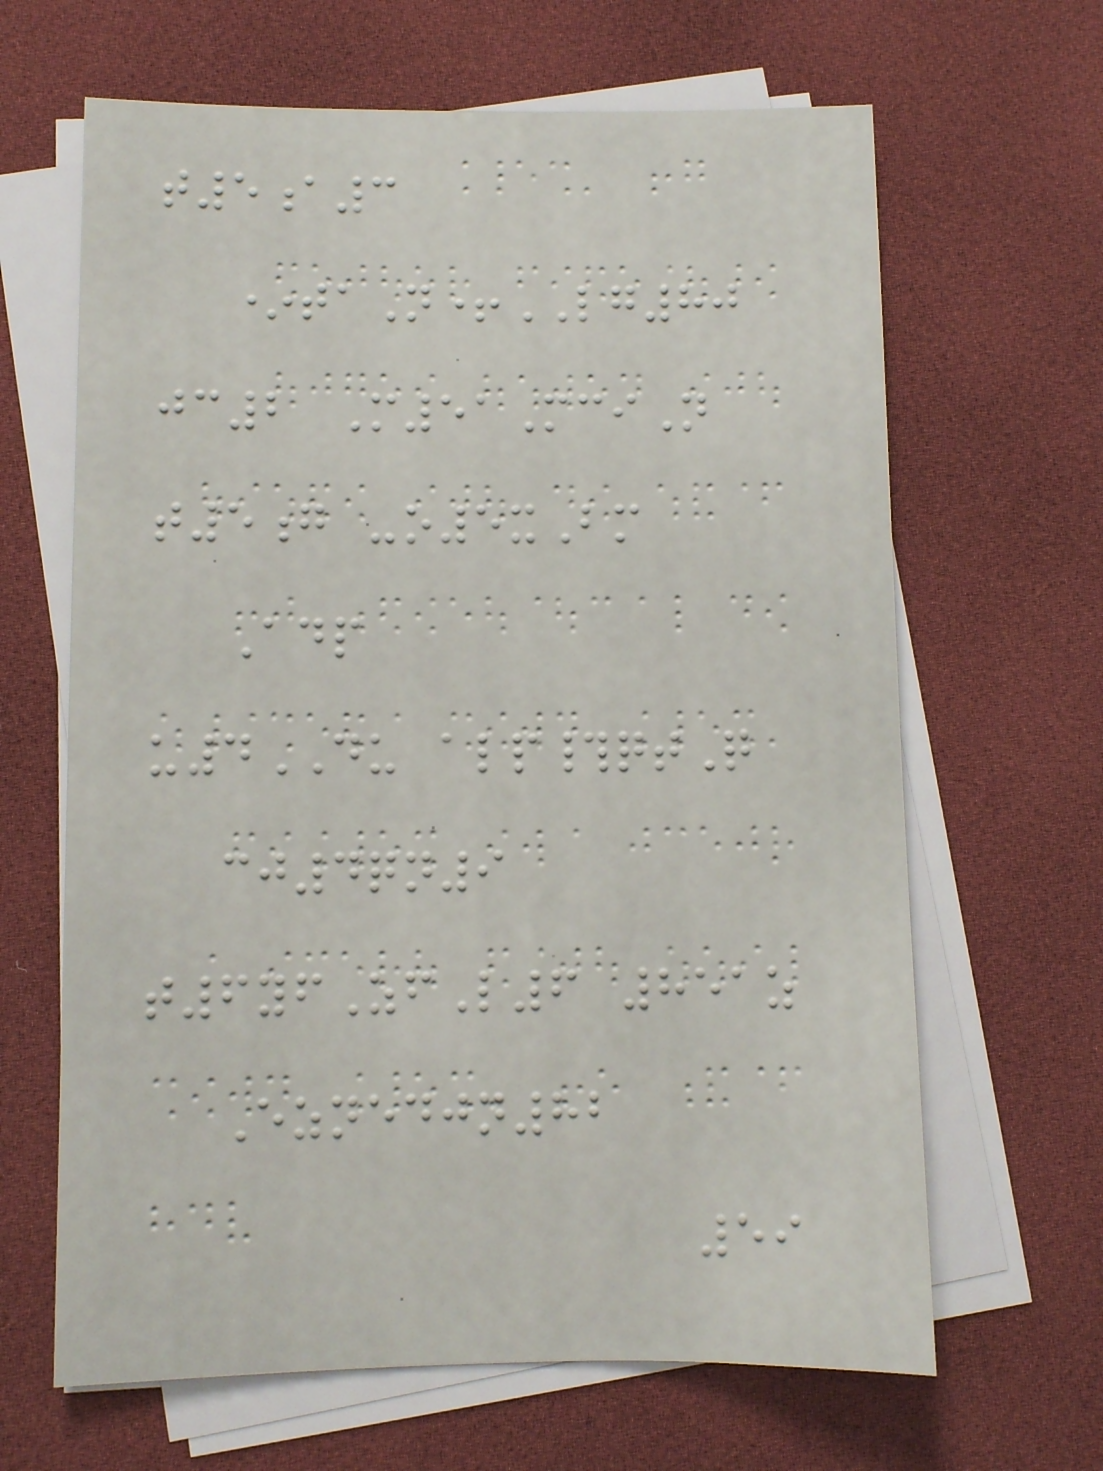t5a3
*taN+LG80
jc2 M51MciN
t5g -o5xBm
Adp
u4DU alp#qtQ
cj4qn9
t6yfZfL6 851z
Eznedjn82
59
